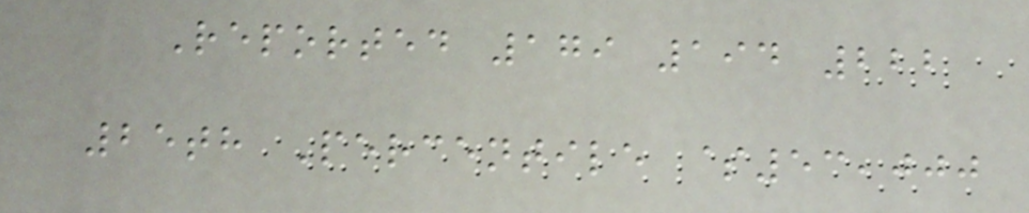Reported 179 194 222
25th Percentile $53,000
